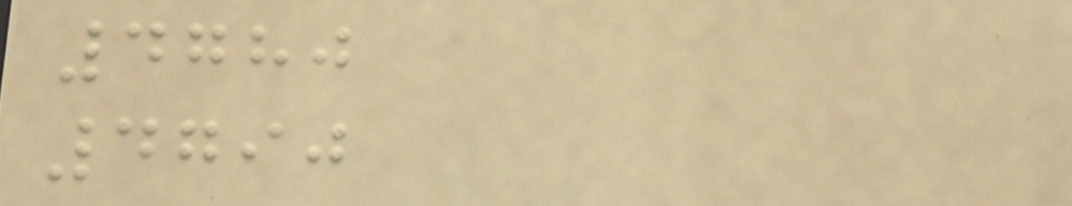4780
4790
